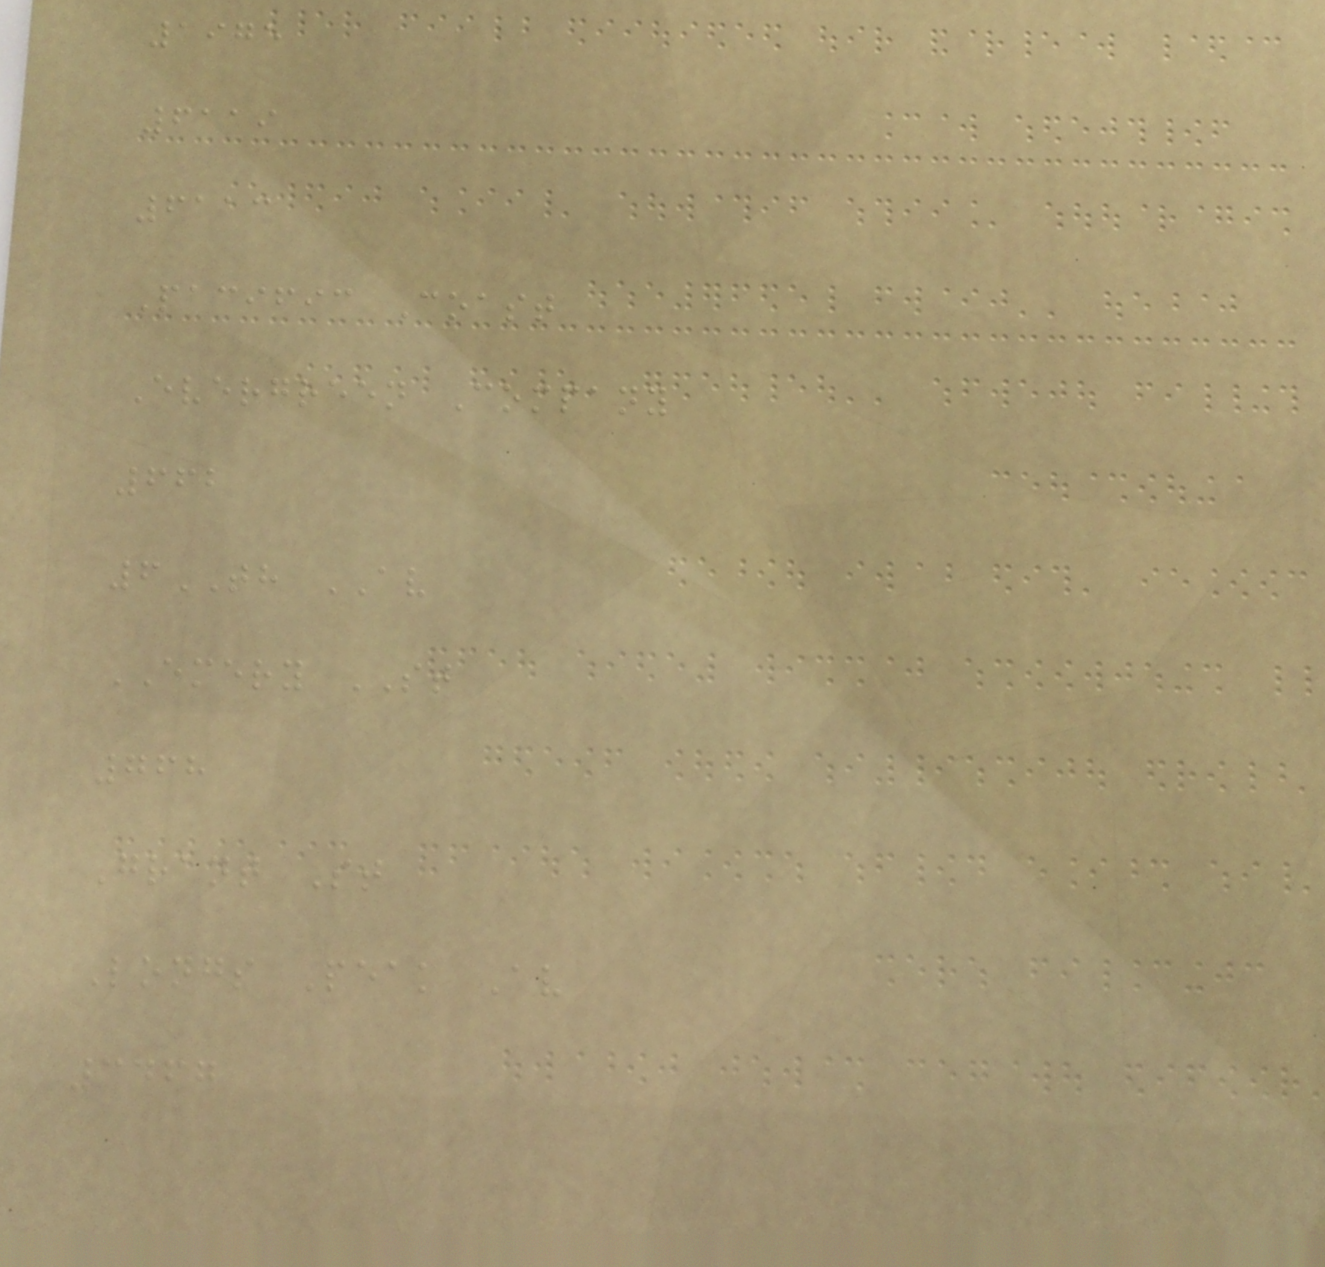1975
6119
6113
Pacific Coast
Evergreen Company
662
6TH AV
EMERY ST
768
Grant St
Longs Peak Av
3467
